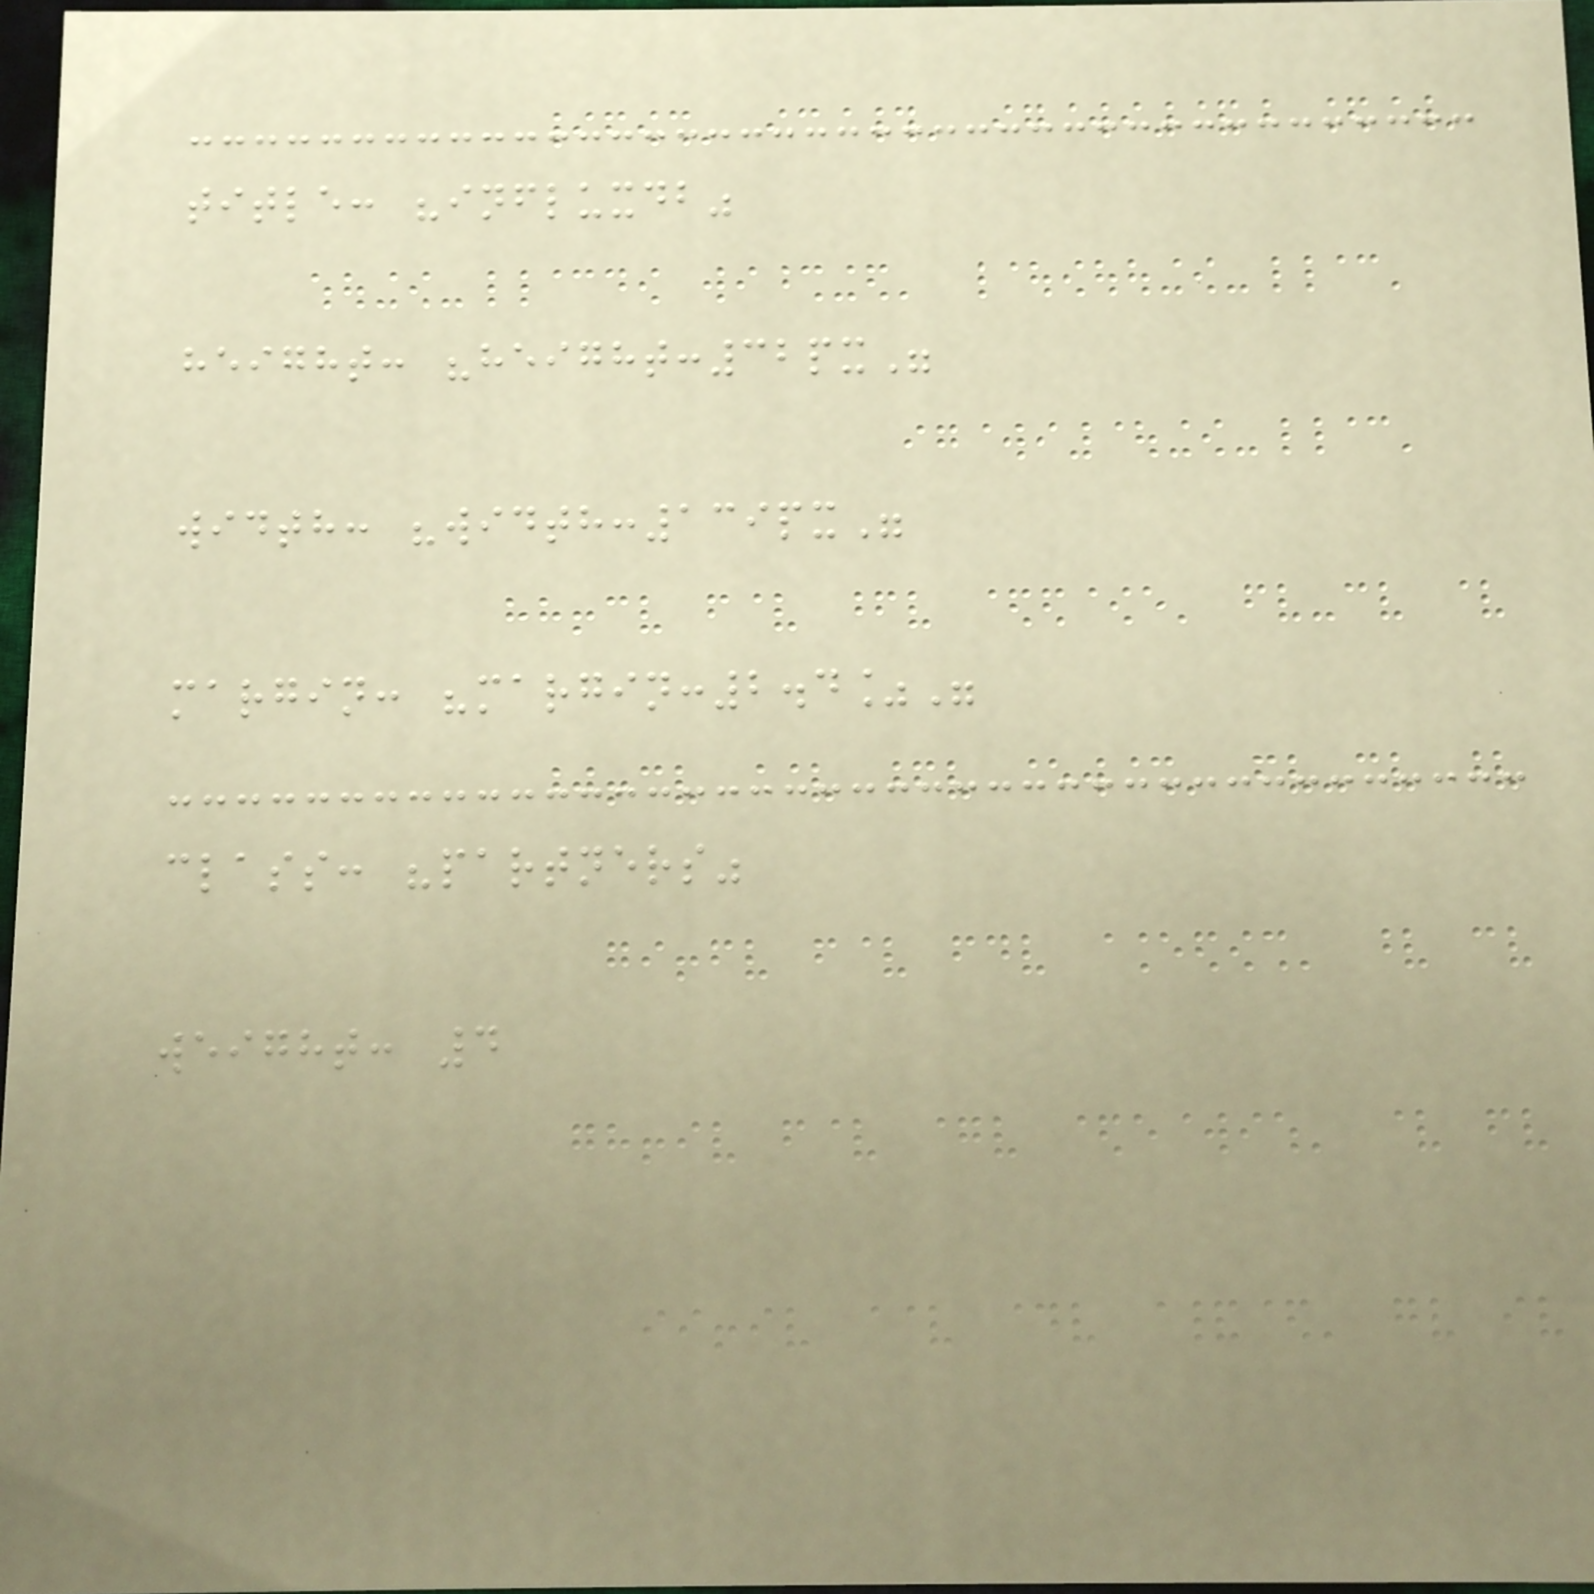title: "influxdb"
height: "height:32px"
width: "width:139px"
margin: "margin:2.4%"
class: "partners"
weight: 4
